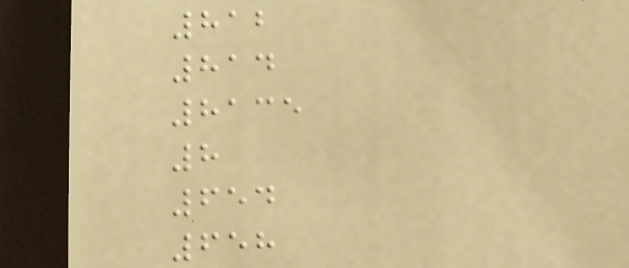812
814
8135
8
654
658
